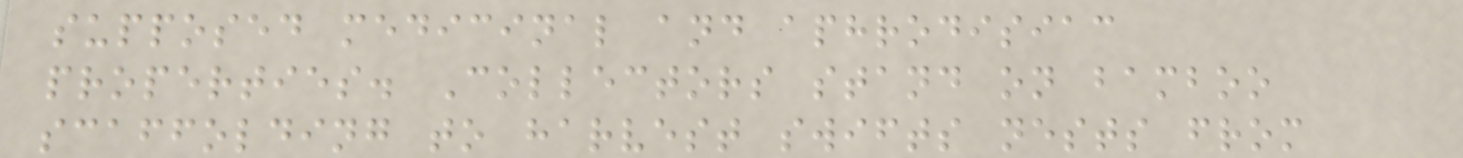supposed medicinal and aphrodisiac
properties. Collectors stand on bamboo
scaffolding to harvest swifts nests from
